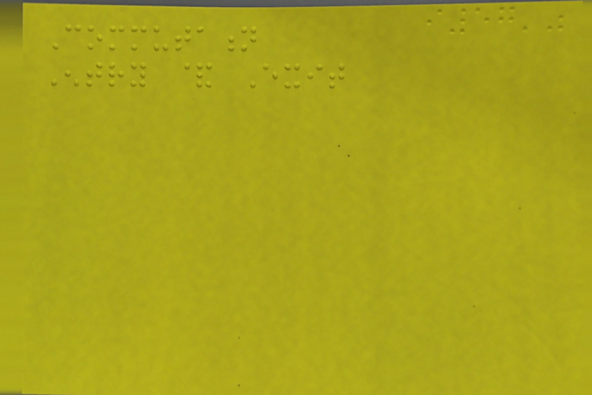Commutation
Entry & Exit
